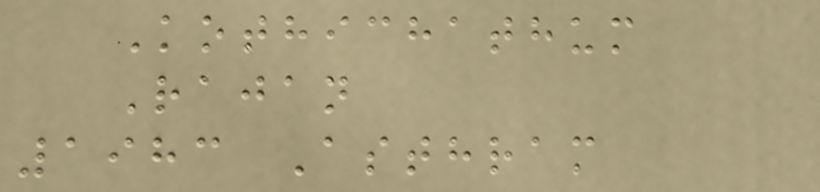Kothichathum
Rajan
1983 Asthram
